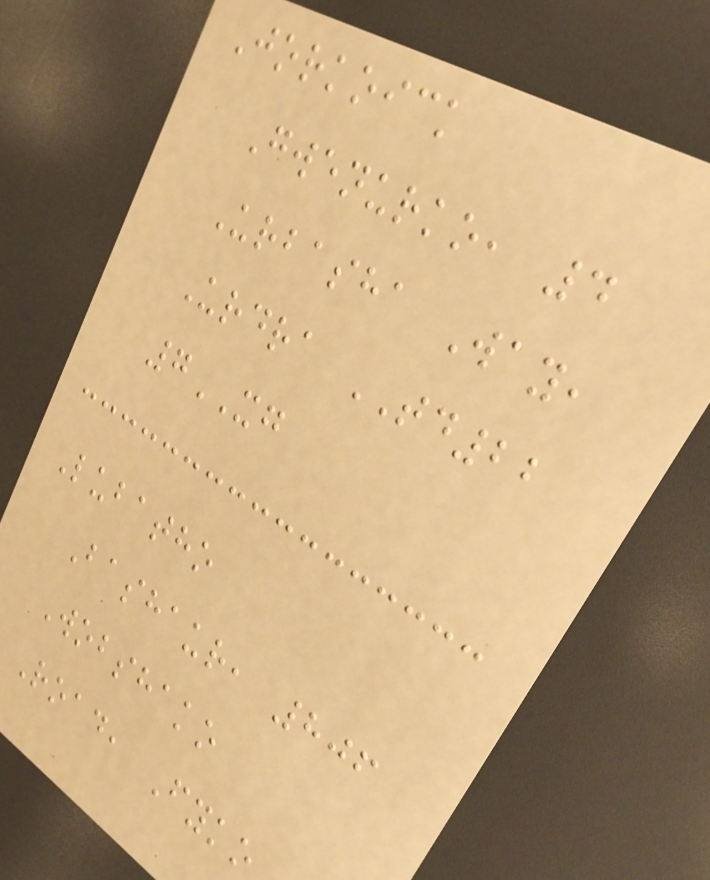Jorkoick
Gwenurko, 4
Urbasha Way,
Urdra TD22
7XG
Lubatho
Bashaur, 806
Wobshako
Road, Fyko
